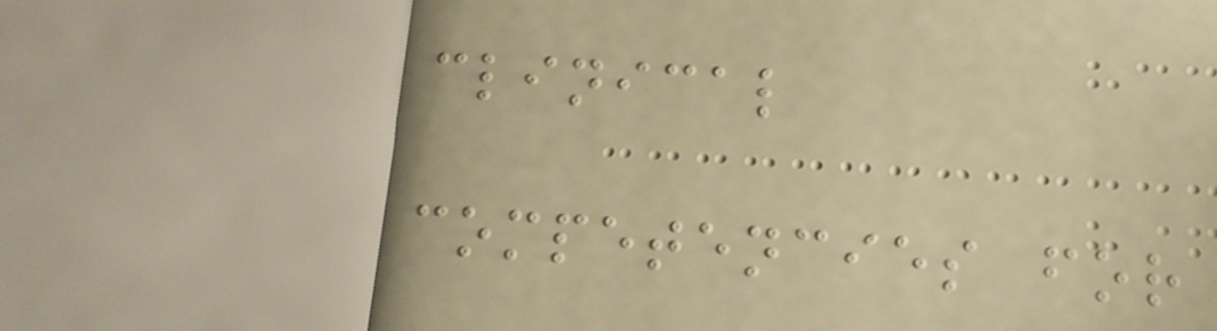clinical
competencies for
